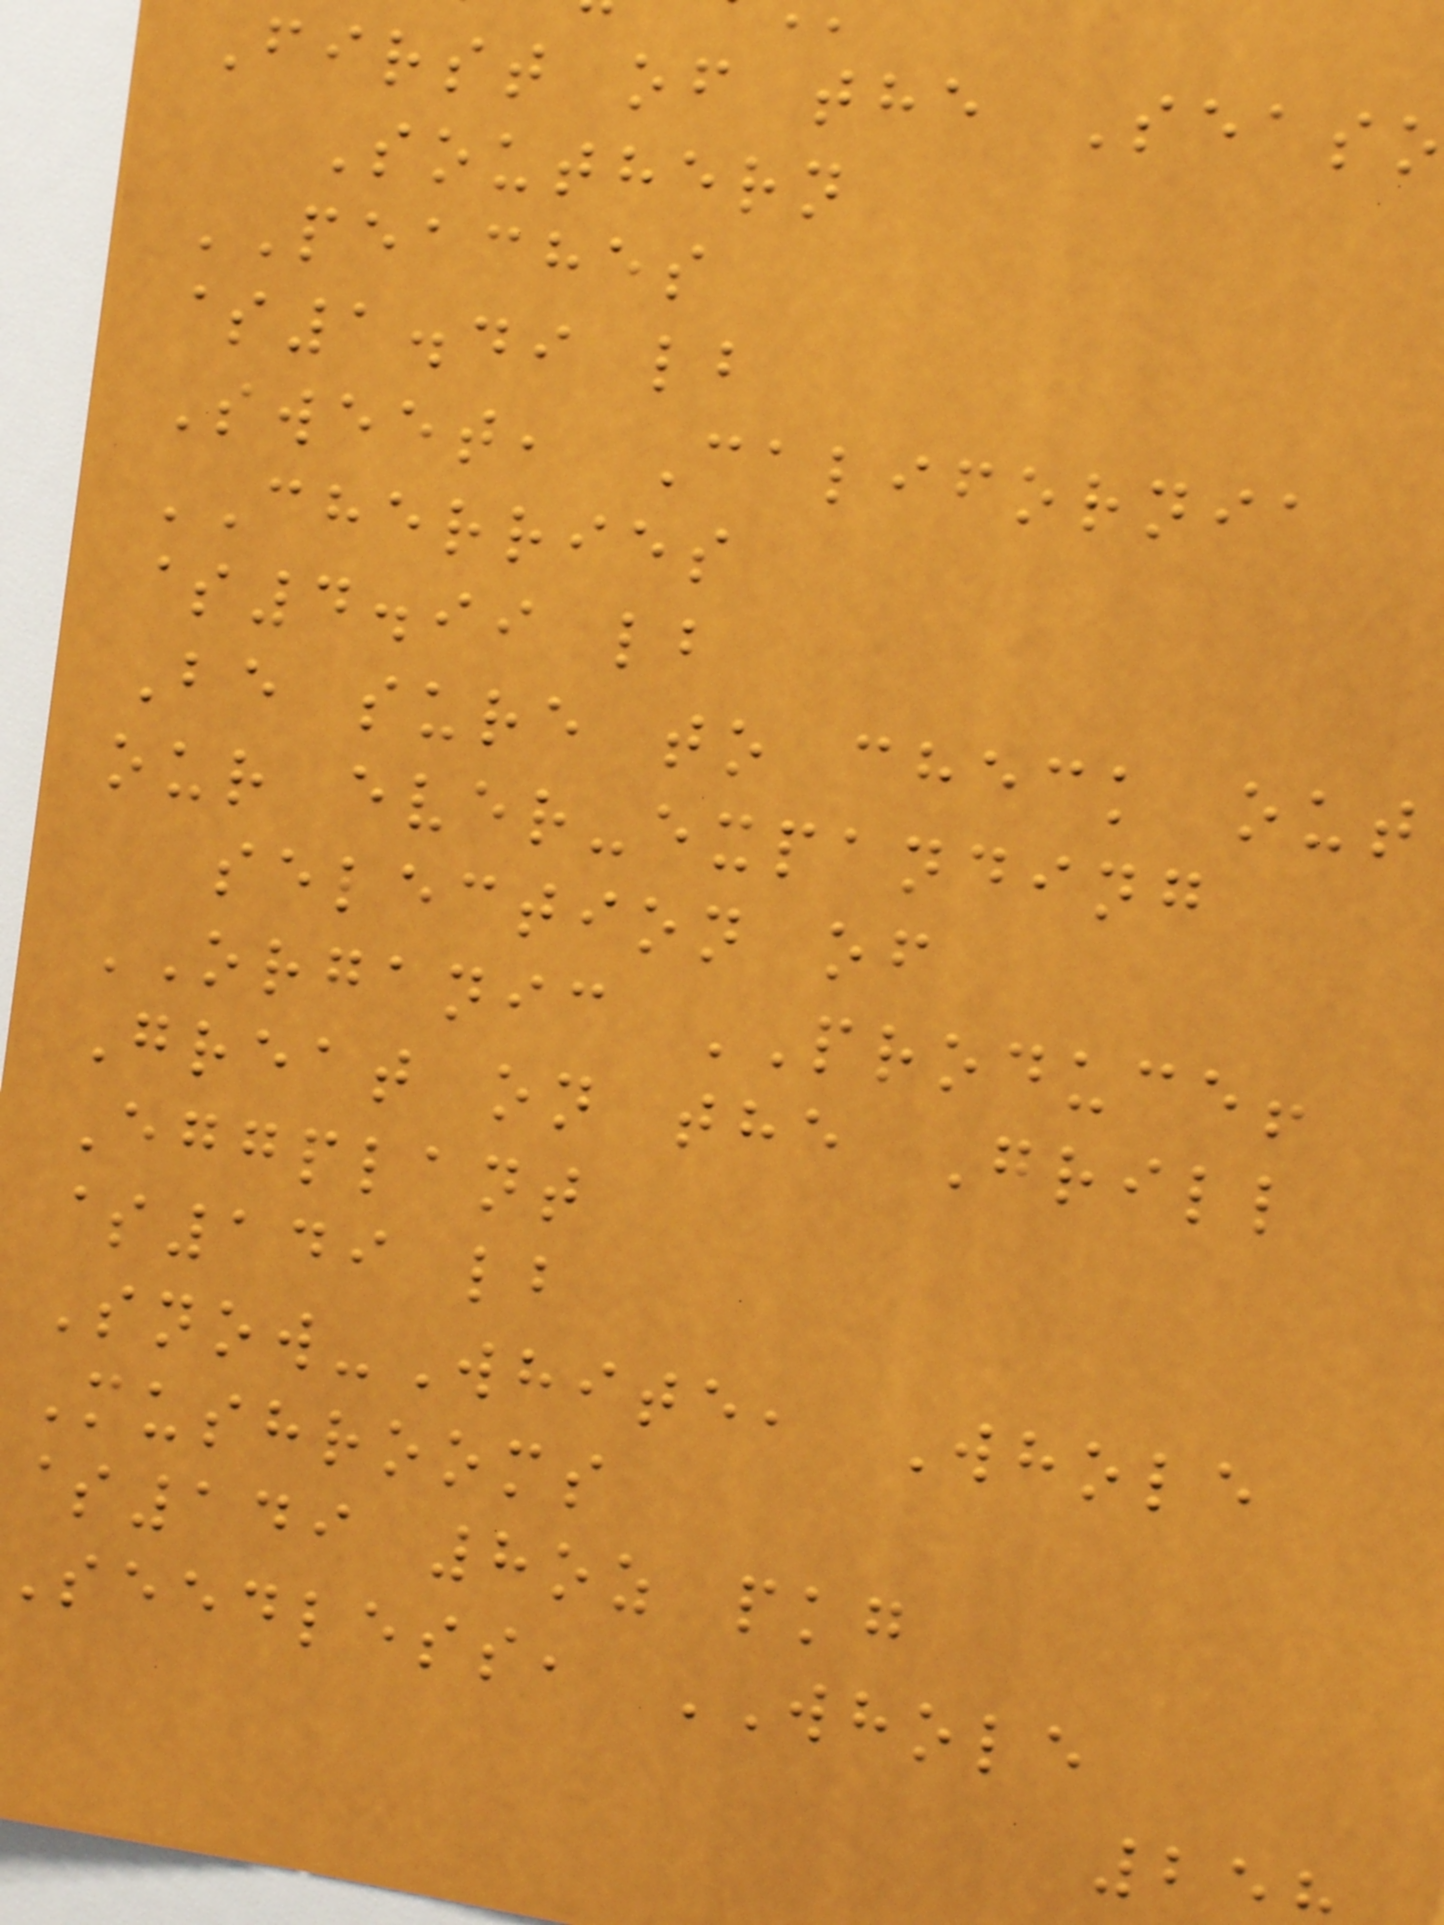First of the Seaso
Southern
PEACHES
$1.49 lb
Sweet, California
CHERRIES
$4.99 lb
Be sure to check out
our ever-expanding
selection of
ORGANIC PRODUCE!
Great on the Grill
Eggplant
$149 lb
Snow-White, Whole
Mushrooms
$149 8oz pkg
seedless, WHOLE
